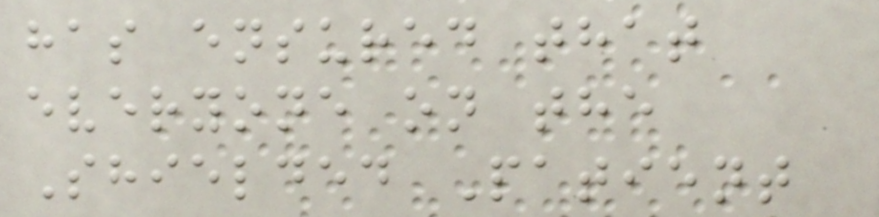has ensured that
everyone on the
Shielded Patient
